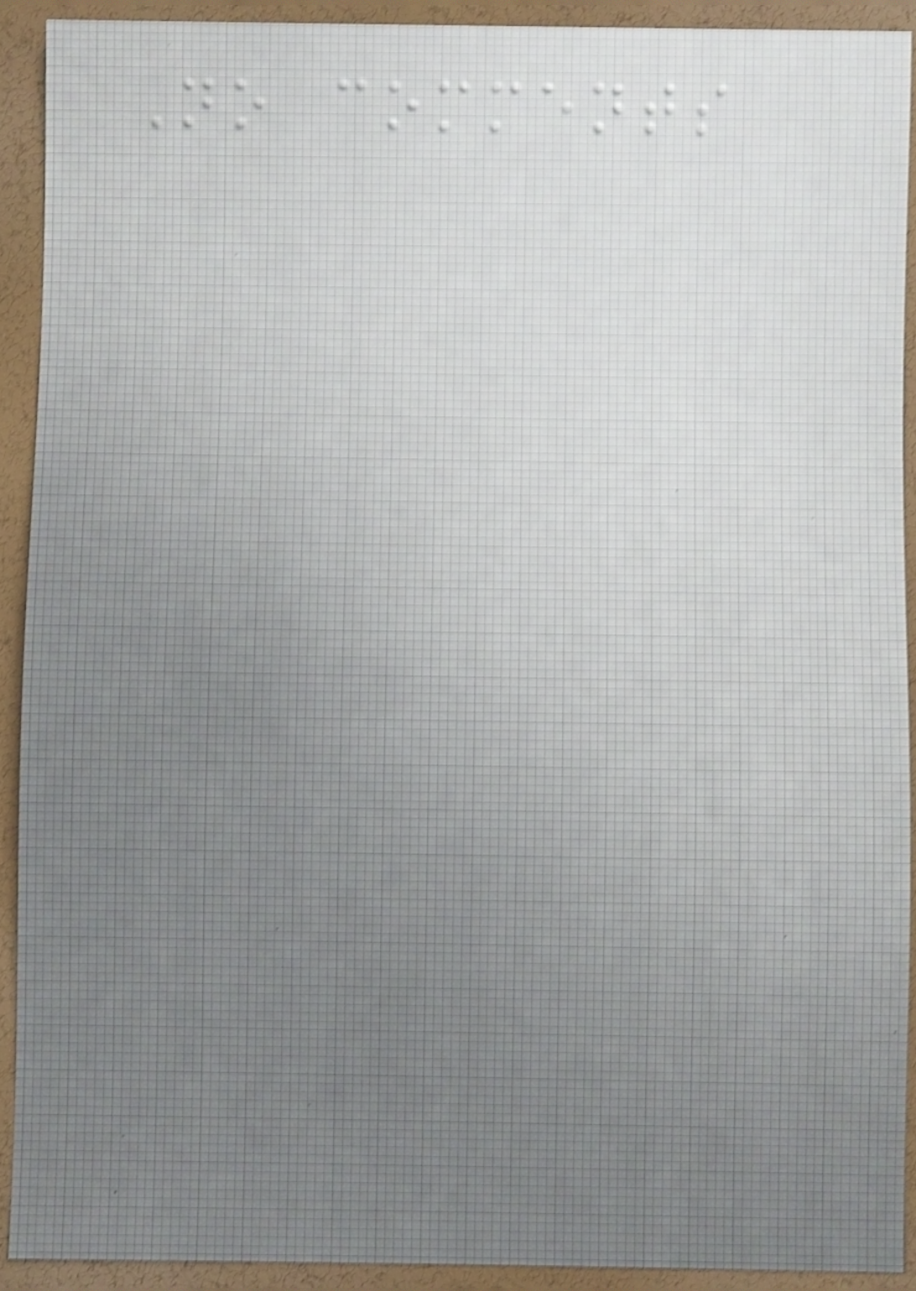No comments
